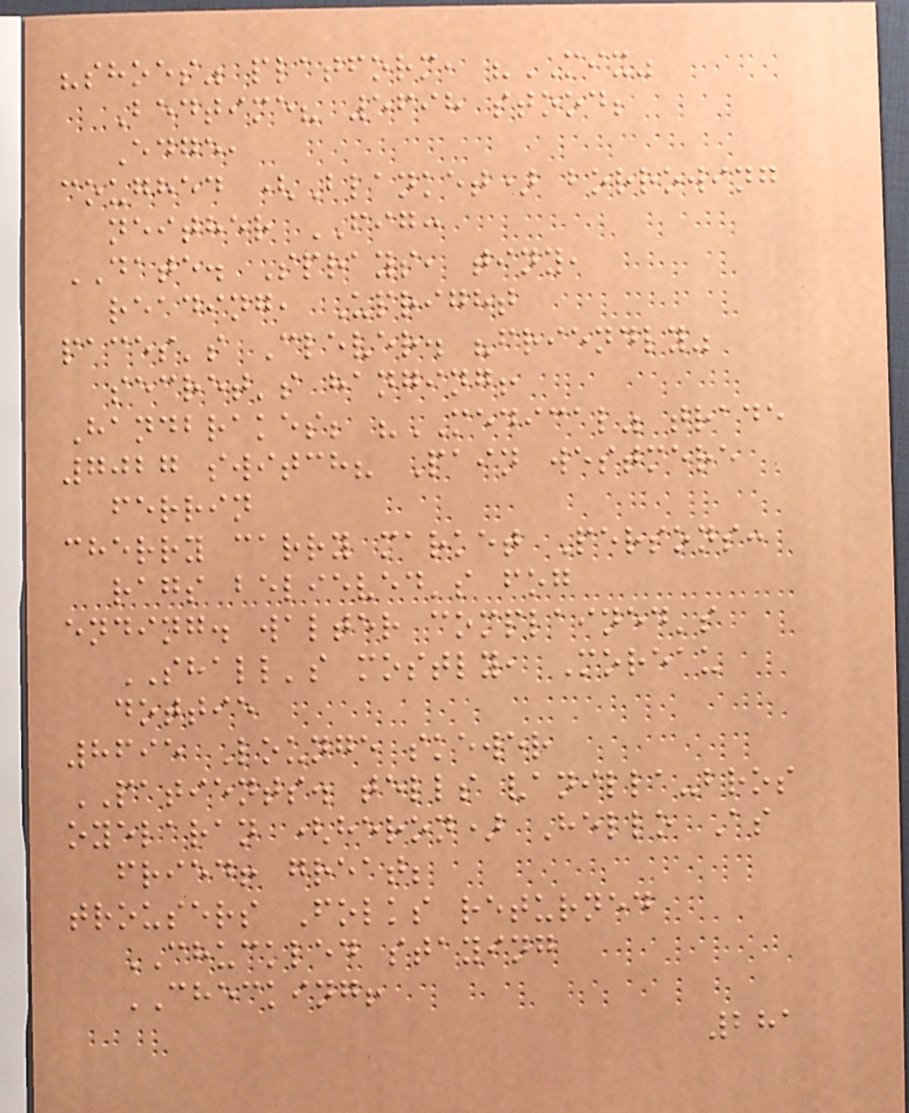"shoes" platform, "MIX"
Bedtime? 5698 stood;
Edge,
coughed (Blanket) borrowing
neither FIG:
DATE. Sprays, tiny,
reading, Upright
paces's Clever. "friendly"
secret's hanging!
Handbrakes; "MEDICAL" trade
7027 switch? Pain westmere
ferrin
cherry carry market Persons:
rags believed's fog
ending. walter complained's
SHALL's mostly, Moreau
dottie
8695 Lounge skewer
PATIENTS. tells vanilla-bros
oyelaran (heron) Hello As
fried! great;
trousers Folks returned
CHUCKLED staying
CHECKING!
281
